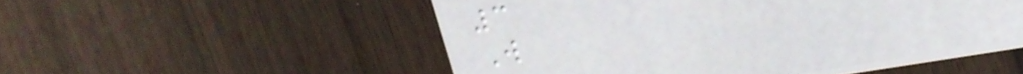3
W
